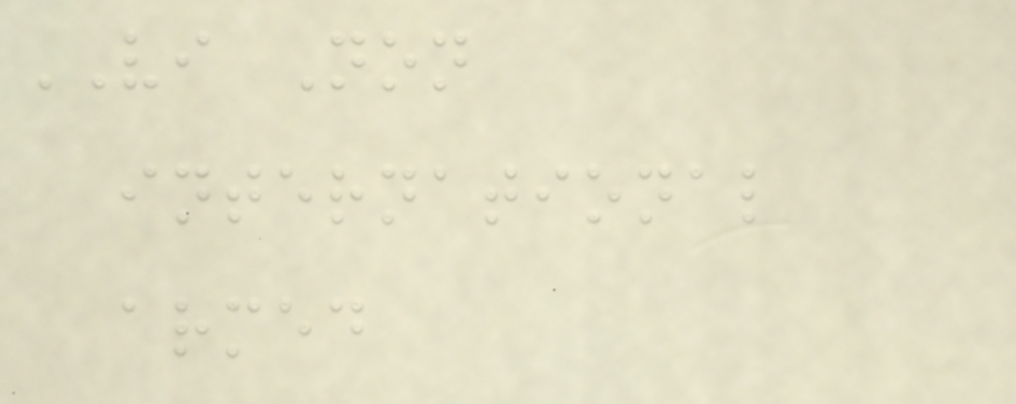VI Non
international
armed
